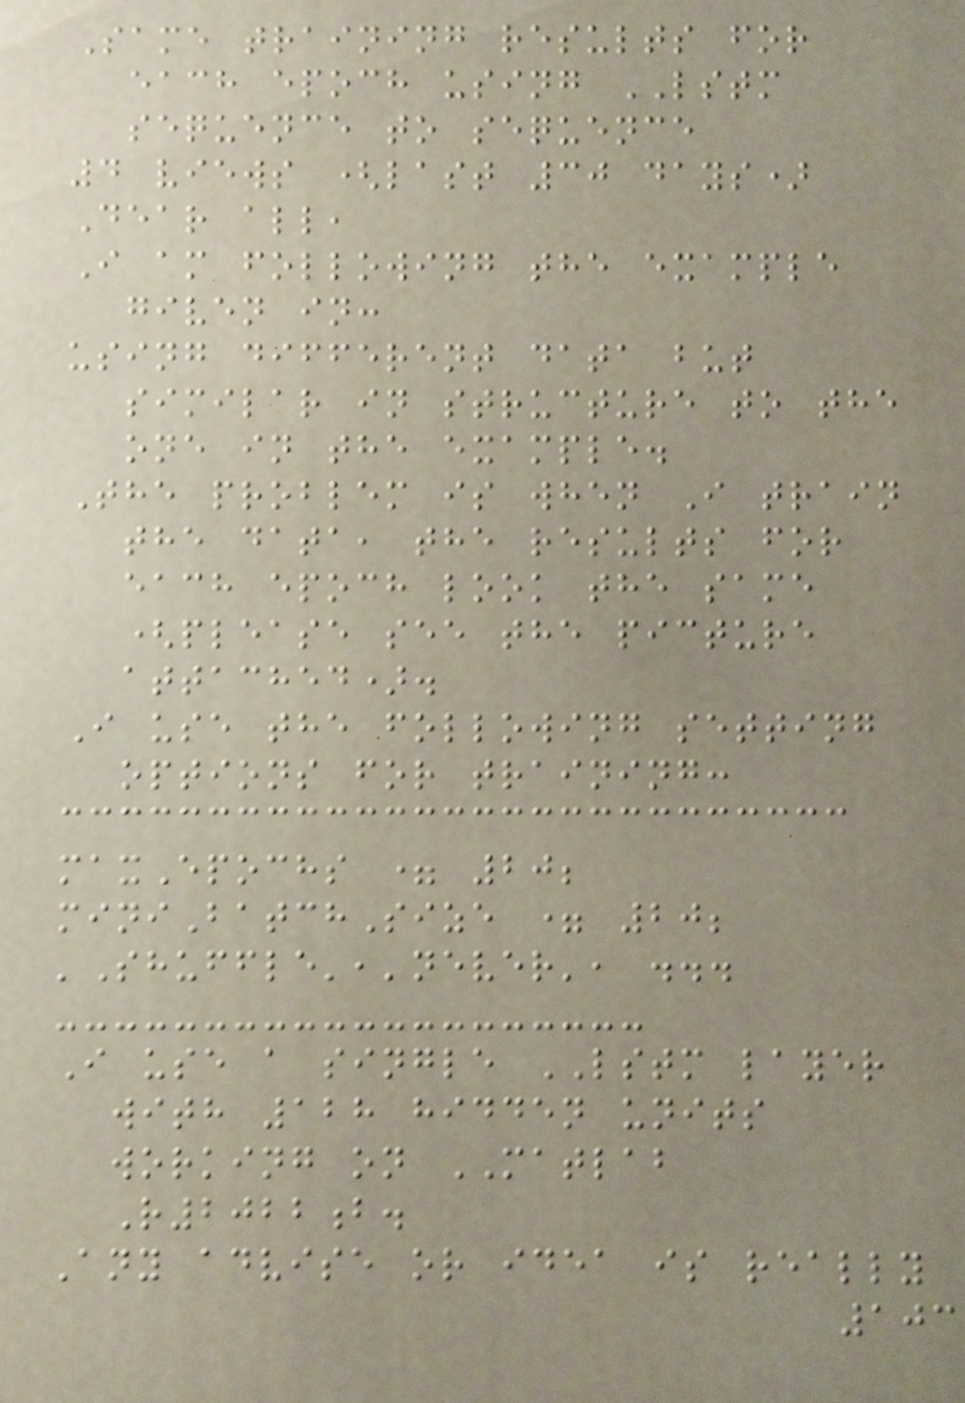Same training results for
each epoch using LSTM
sequence to sequence
4 views (last 30 days)
Dear all,
I am following the example
given in:
using different data but
similar in structure to the
one in the example.
The problem is when I train
the data, the results for
each epoch look the same
(please see the picture
attached).
I use the following setting
options for training:
maxEpochs = 20;
miniBatchSize = 20;
'Shuffle','never', ...
I use a single LSTM layer
with 128 hidden units
working on MATLAB
R2022b.
Any advise or idea is really
103
